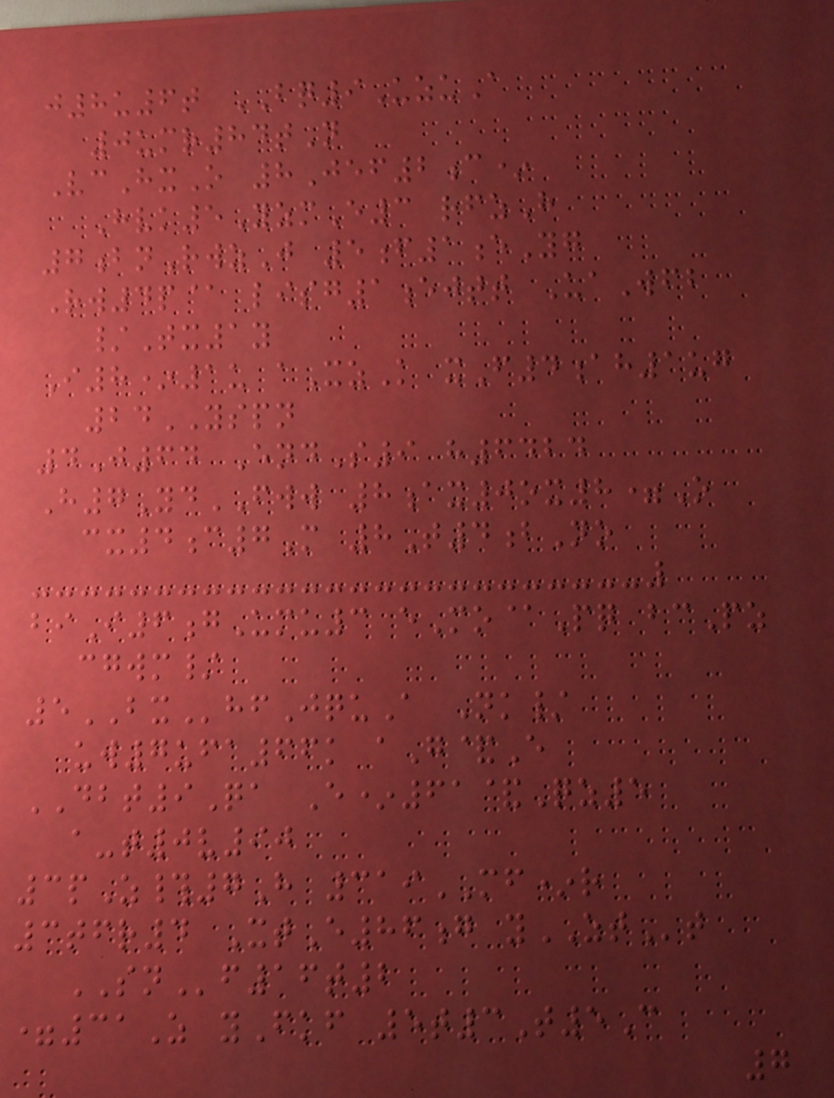j8u6t BQ9UzuA
0umr84tN
VcHxO 8Jef2c*
Hvk5YzmE3 rfzH
7bnRwzJ 5f1eYg
Rw4p@ lisg1ejtt UaWfb
/Tx1y
I8*1u aXzK xF4ah1ug
24YSPN
4J64 EndS9 h6424
H7YdFWW 8ax0ox8=O
cx4c7M 8T4bNo
biI6gUmu3 eMo@Pq bcPz
cgwm/
5BXhfJquA Nk/
uw7ufa66k aG&E
DBT9Qa E*61&Qz5
a-t0v90
3pZ#7H 319MF*r
3tfr4 XtE86g yZTt
SNf16t2
=31Z yFkf 5t3T5C
7
